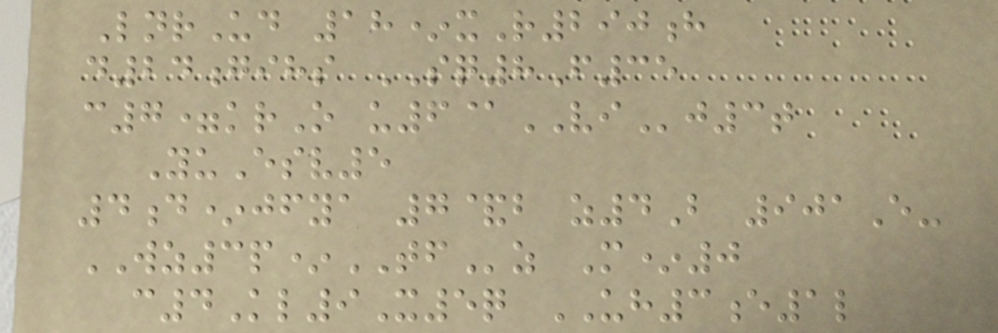LnrUd 18*xR290h
d24gihs SQ8F35
c7=krO u6@VIj3t
YuEsv5
4d*jfya 7&b z4B 901E-
WZ3p*TFz M*0
c4Kl9X5q UH3e1l
